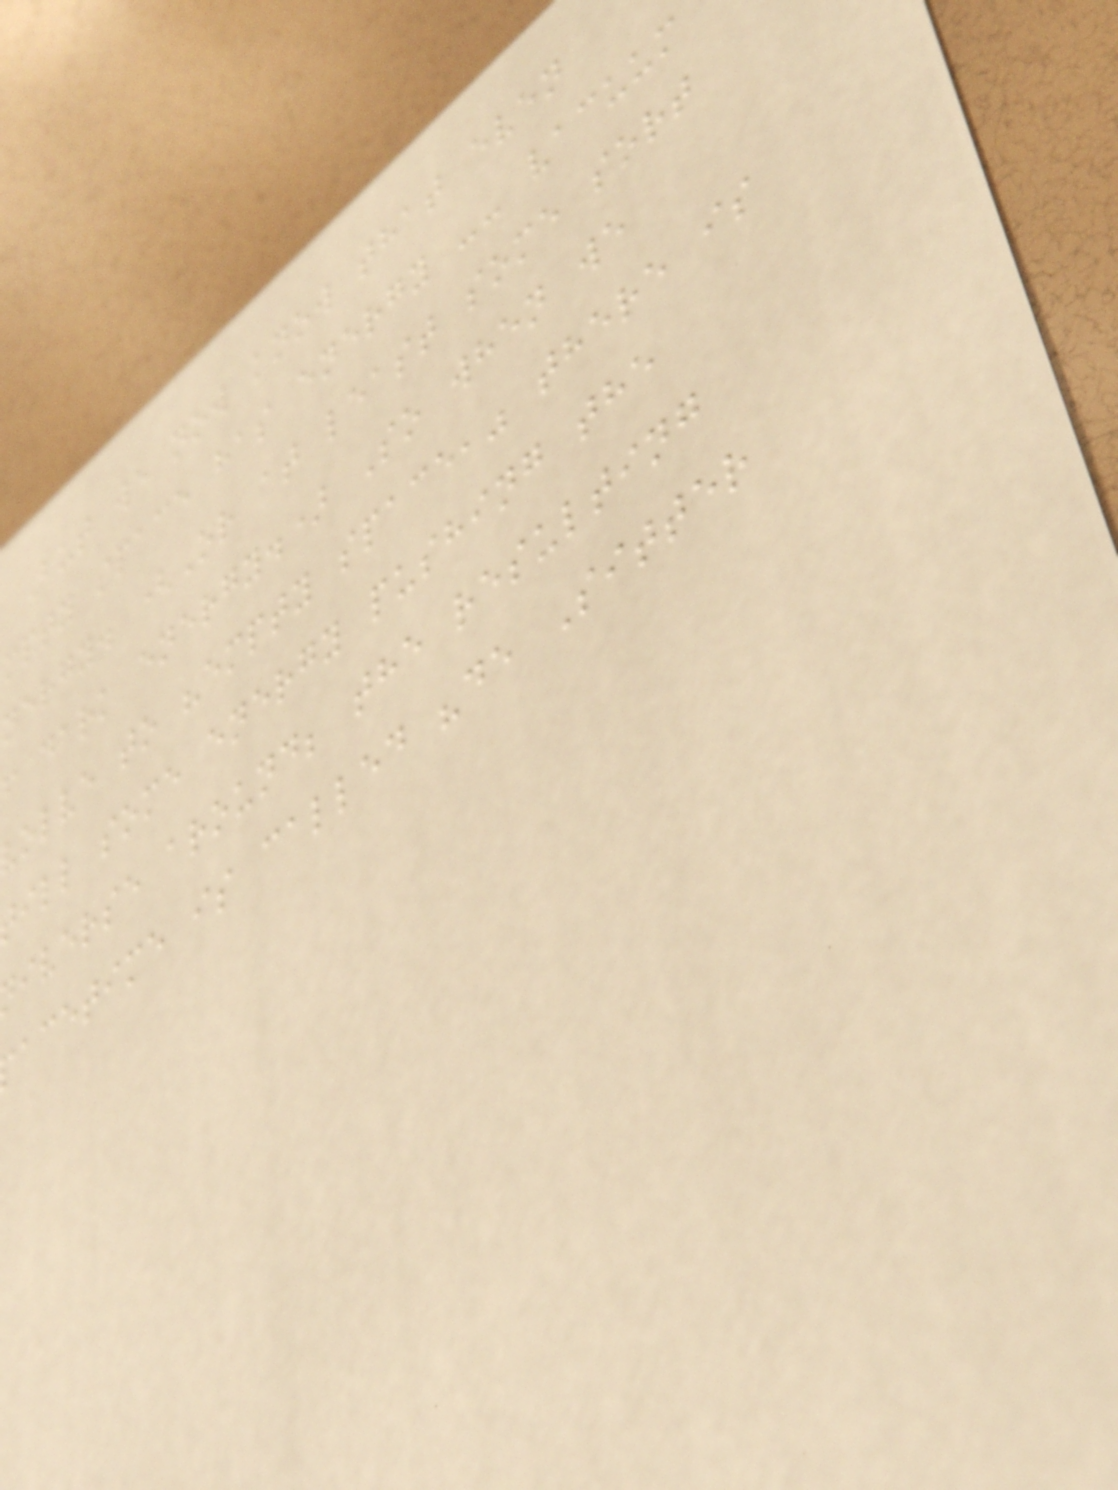But we now know that even
mpty space has energy -- vacuum
nergy. (Or at least some sort
f dark energy.) So when we
volve to "empty space," there is
ill some energy pushing the
iverse around; the resulting
acetime is called "de Sitter
